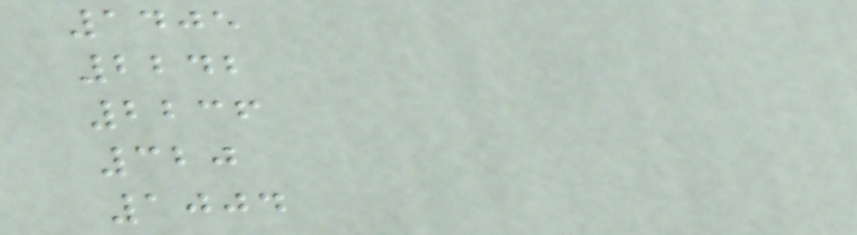1405
2242
2236
320
1004
